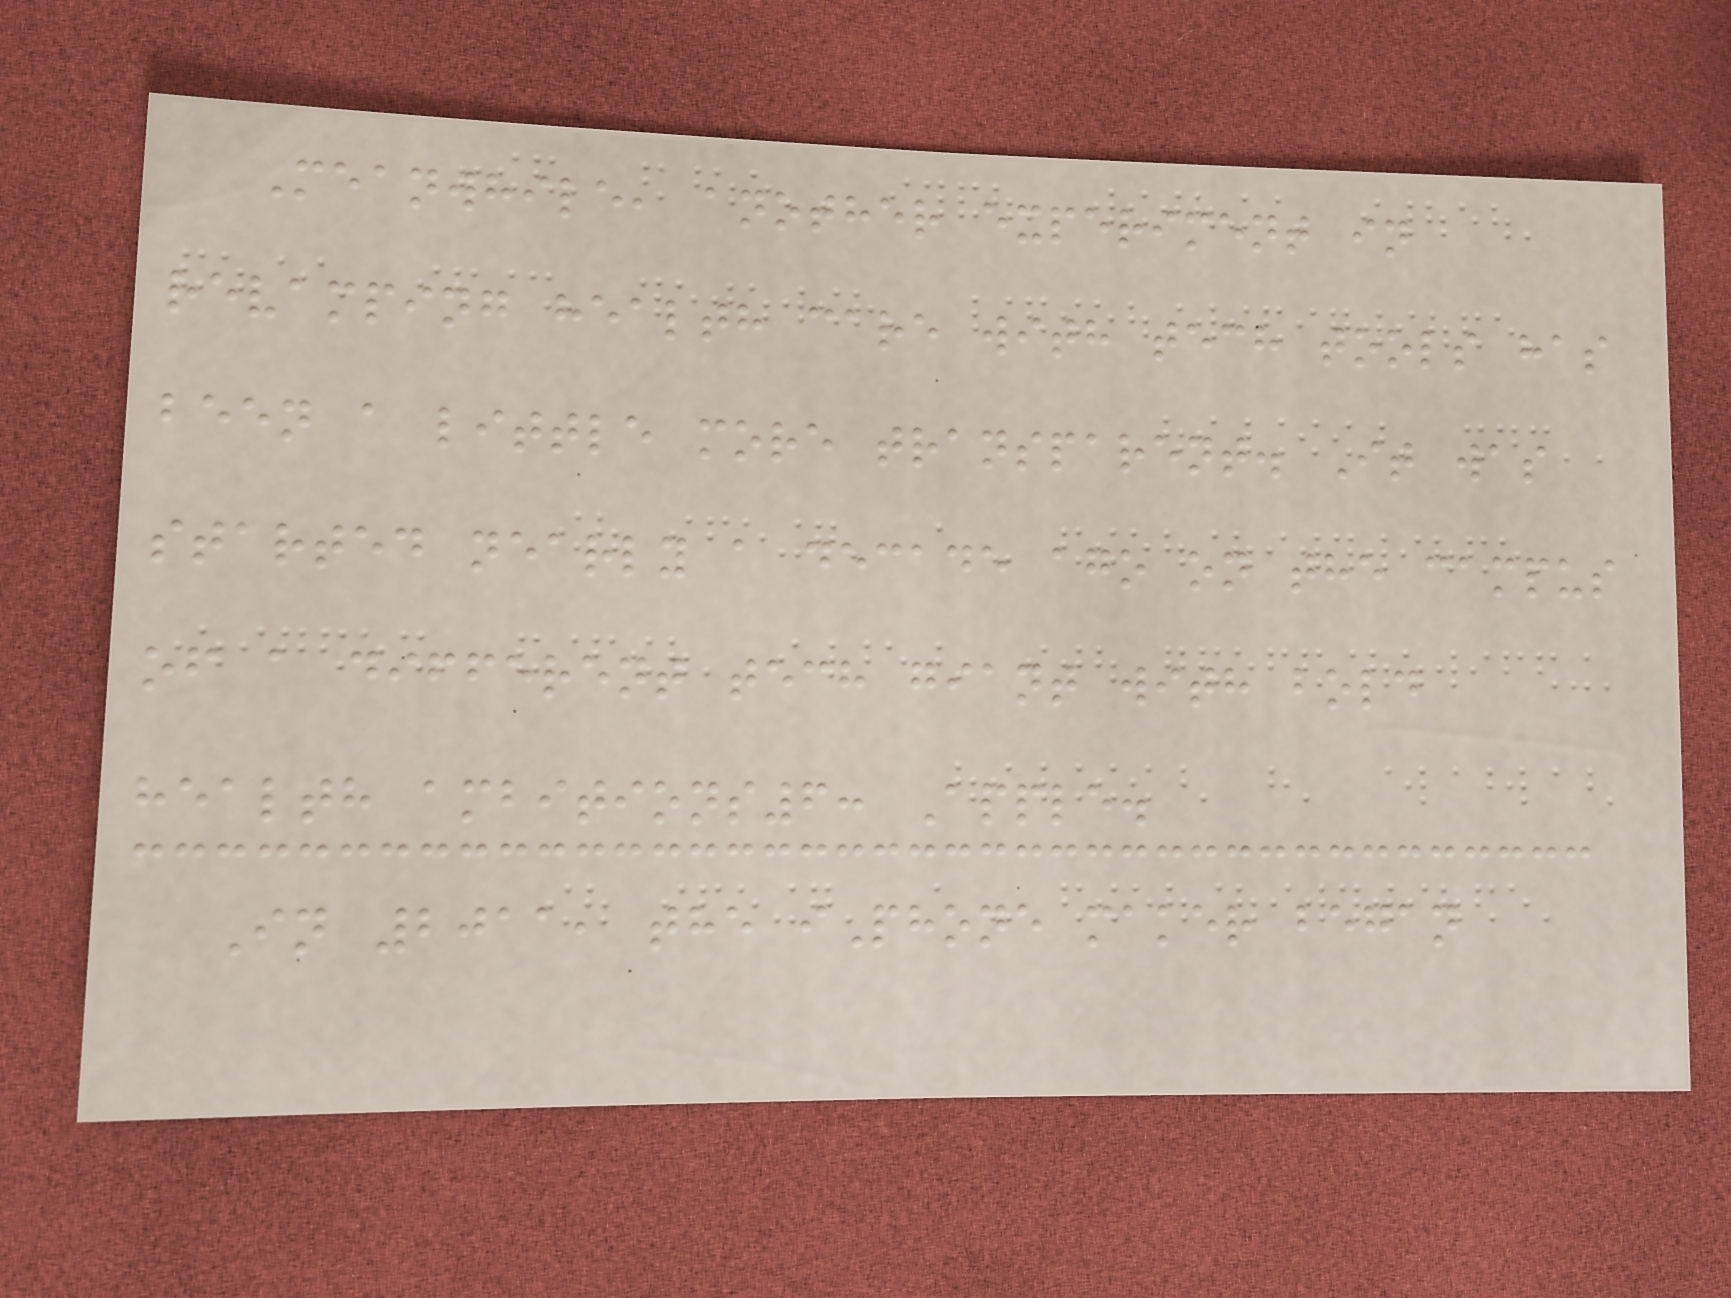Meanwhile, another experiment in
revamping health care with tech tools has
been a little more transparent. It was
started nearly a decade ago on the campus
of a different tech giant with bold
health ambitions6: Apple.
In 2011, the iPhone maker began
